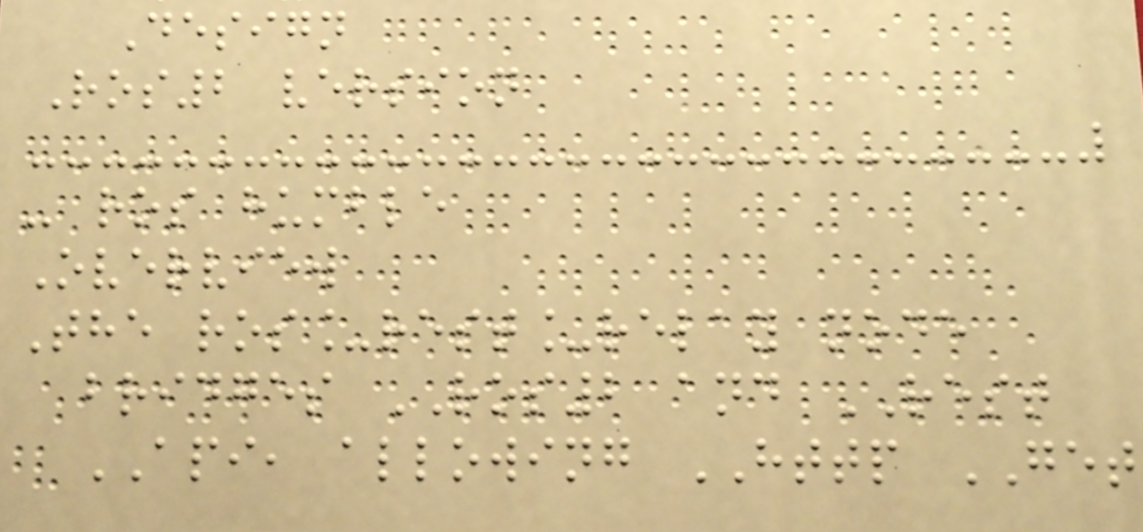Design
Ros2 version
- ros humble
Overview
The ros_rest_relay node
bridges ROS2 and REST
API, allowing HTTP GET
